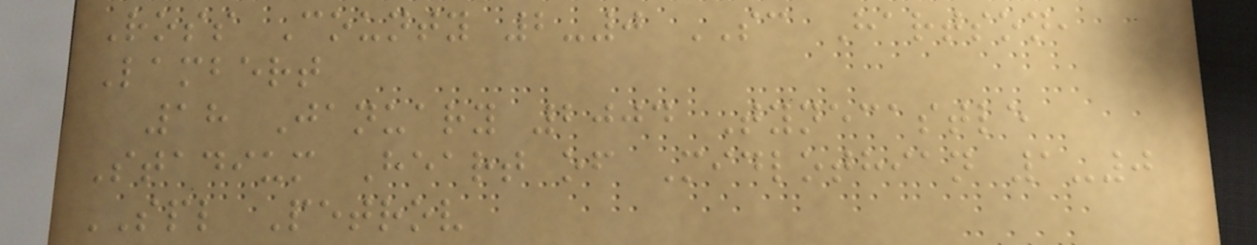Ross County 2-0 SC Hartson,
Lambert
18 January 2004 Tynecastle
Stadium Heart of Midlothian 1-0
SPL Petrov
